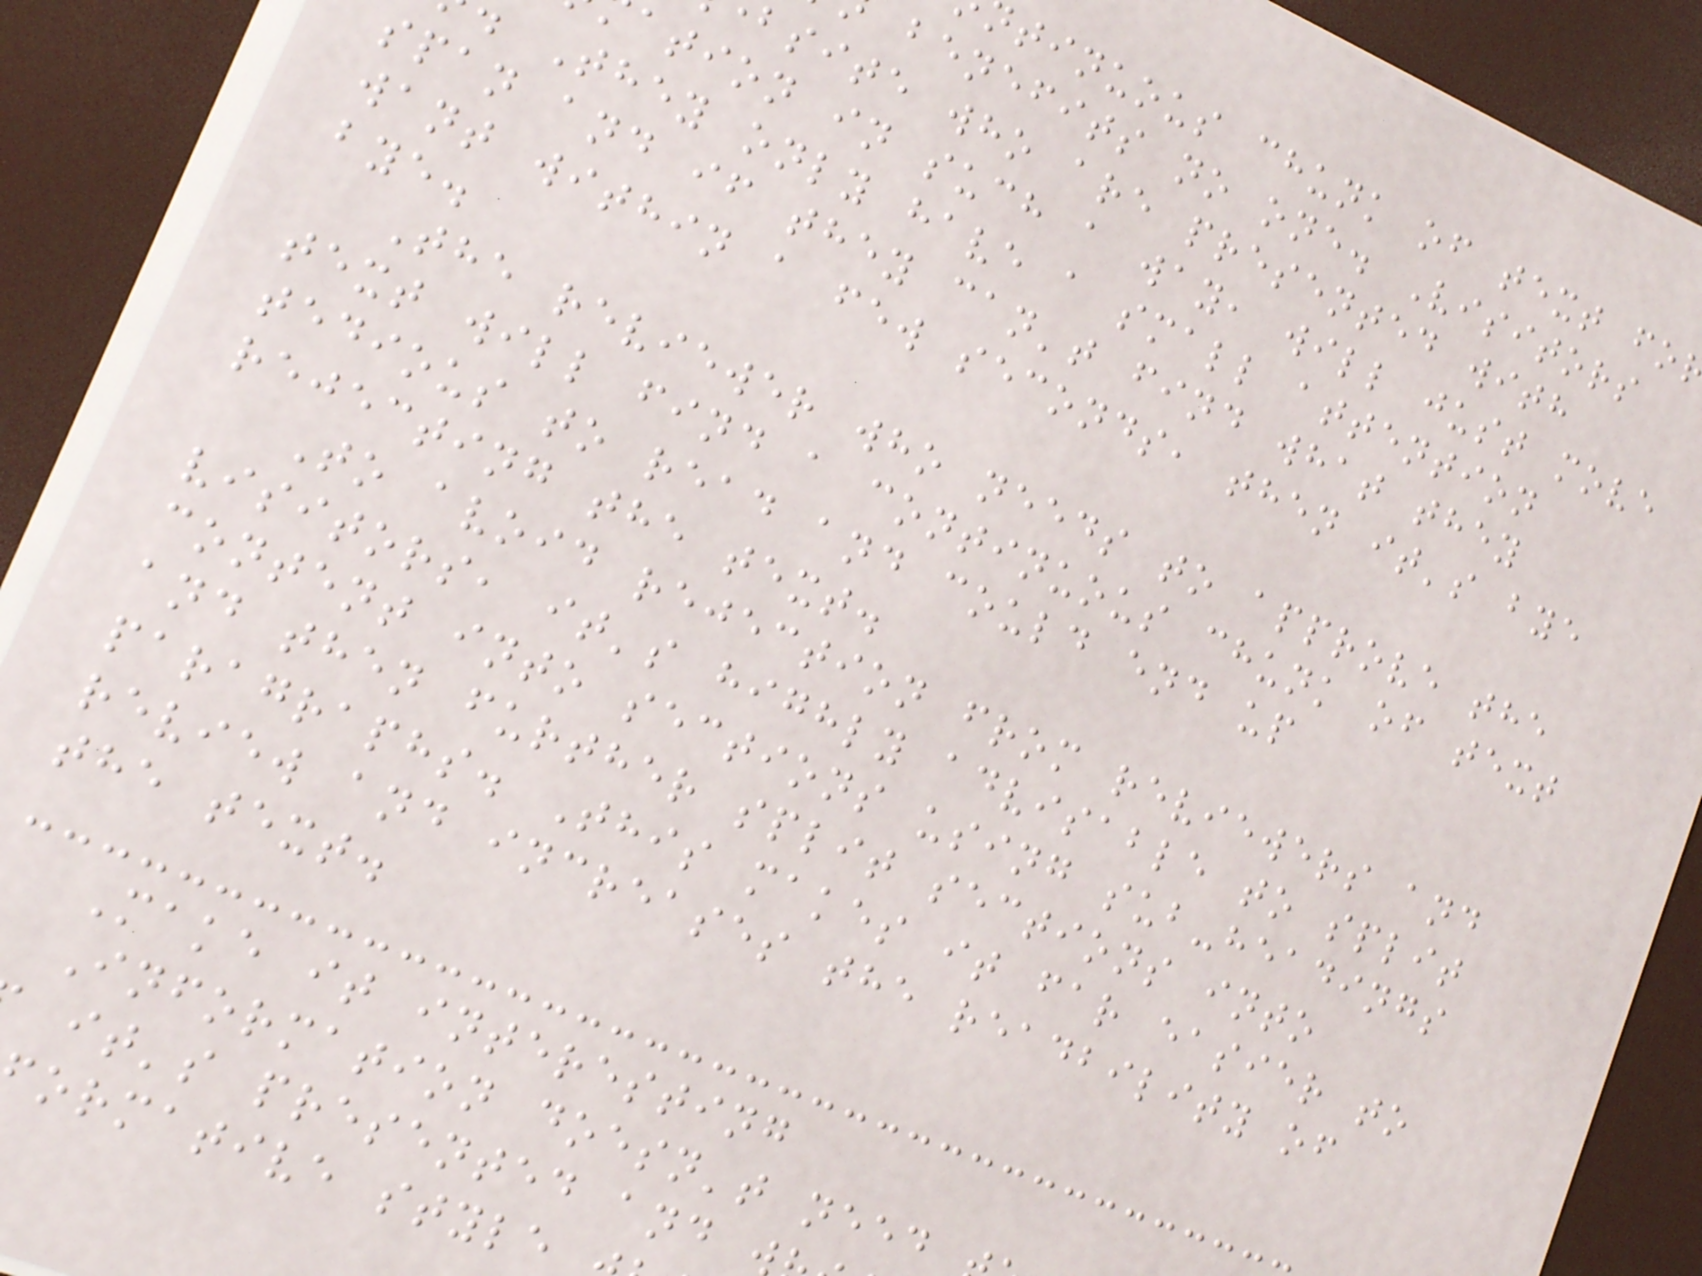tinuous chunk of text fo
benefits no one. Visitors
bsite who are presented with
ation in such a way, will just move
They only have a small attention
span and if they can't find what they
want within a few seconds, then it's bye
bye.
The reviewer who needs to approve the
text will find a continuous chunk of text
tedious to read and could end up
rejecting the text.
To avoid rejection from reviewers and
visitors, it's highly advisable to split
content into sections using sub-headings
and then further split sections into
paragraphs. This makes it far easier to
review and increases the readbility of
the text.
Make it interesting
Information doesn't need
it's presented and
ormative style
